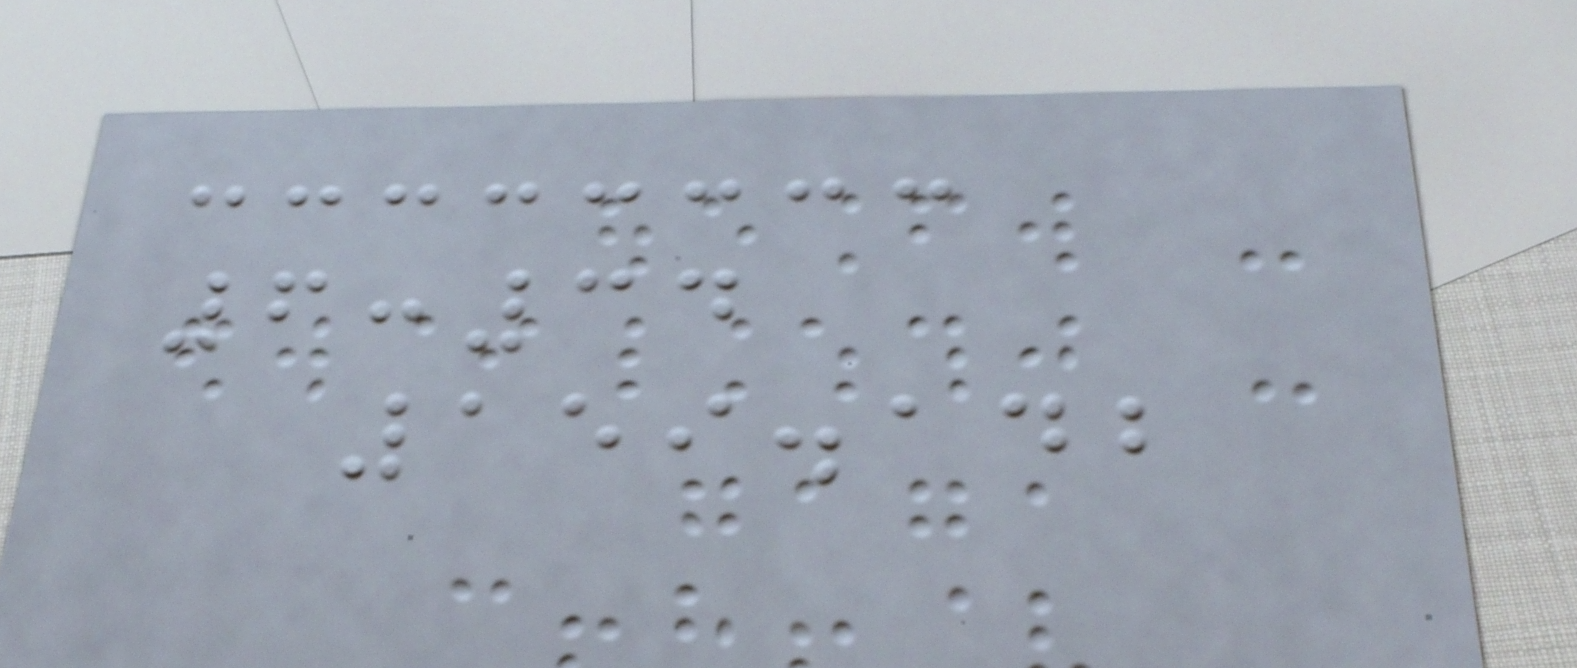6:34
159.142
